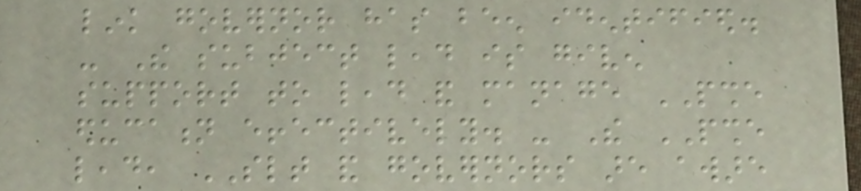link governor has been identified.
- The subject lead is given
support to lead and manage PSHE
education effectively. - The PSHE
lead, SLT and governors are aware
